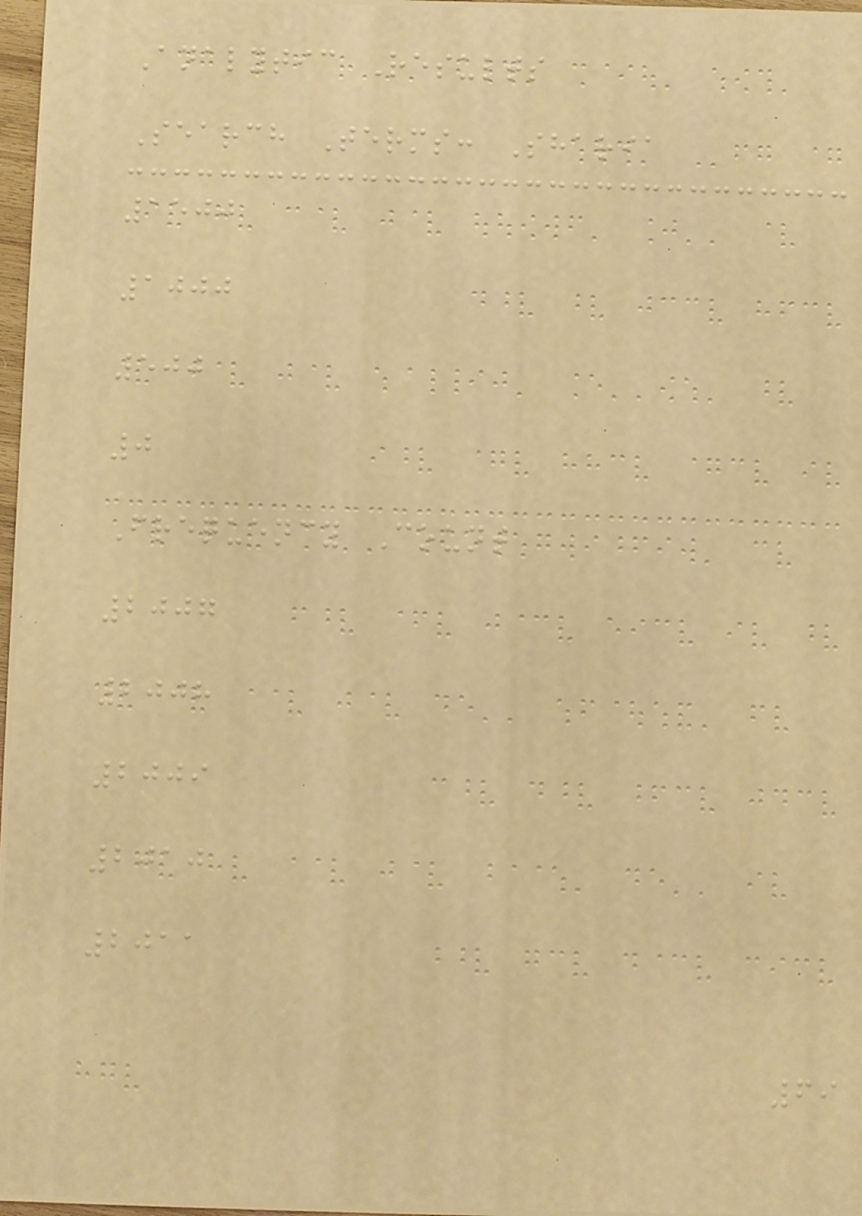Analytic Results
Search Terms: Sharia
1500
1000
500
0
Frequency Count
2007
2008
2009
2010
2011
69
